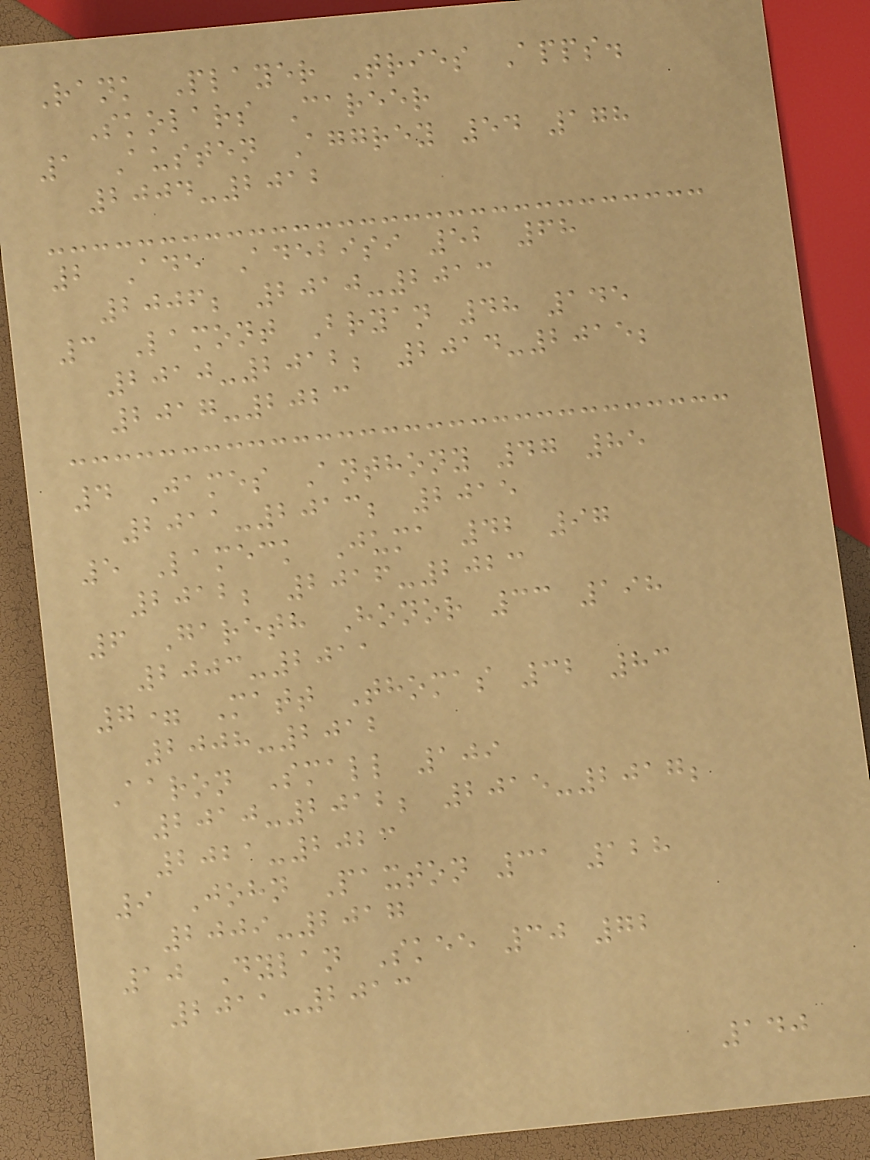Rank Player Tries Apps.
Skolars Career
1 Austen Aggrey 54 178
2004-2012
2 Ade Adebisi 52 68
2006; 2010-2013
3 Lamont Bryan 48 145
2010-2012; 2014-2015;
2017-2023
4 James Anthony 47 85
2011-2013; 2015
5 Lameck Juma 42 97
2012; 2016-2023
6 Gareth Honor 33 198
2003-2011
7= Matt Thomas 32 83
2008-2012
Aaron Small 109
2010-2012; 2015-2017;
2021-2023
9 John Paxton 31 128
2009-2017
10 Dylan Skee 30 72
2011-2013
140
